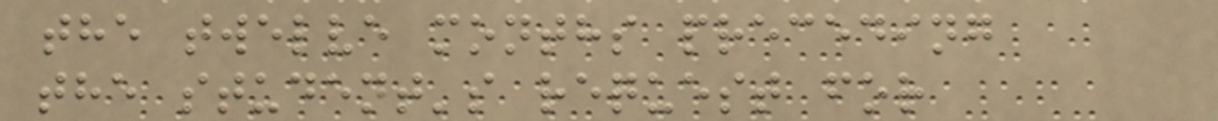the twelve months preceding
the student's request for
